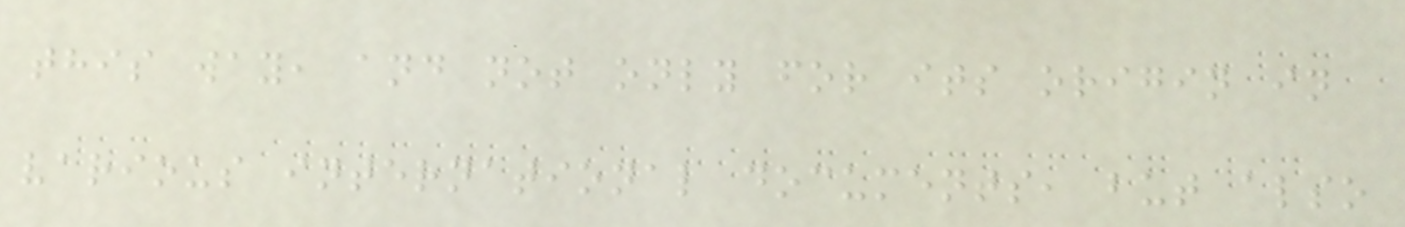this way, and not only for its origin in
various international documents, but also
